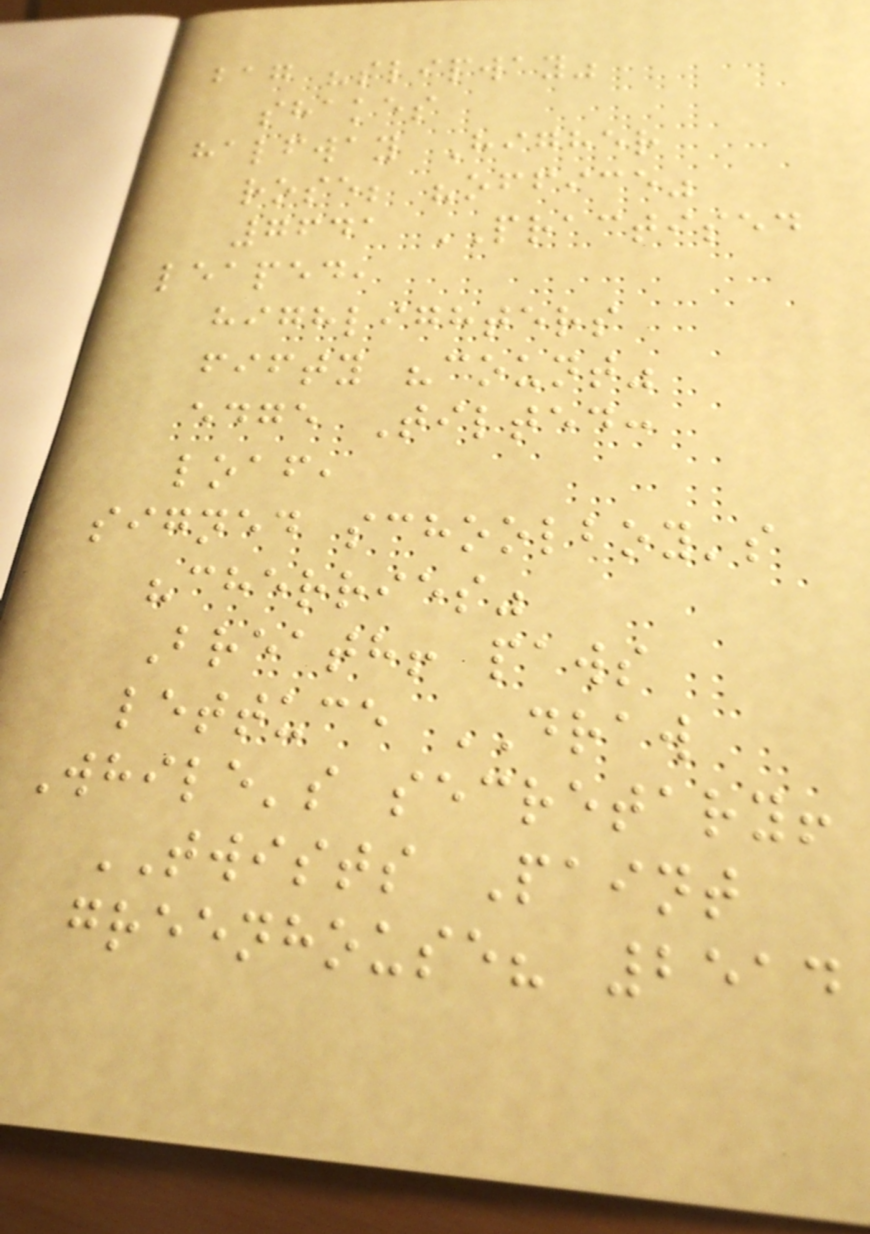bag "slipway"
shakes
halfway Higher
rose; "office"
7641 PRACTISED
leaped,
highlighters
fifty "count"
edge Tilted:
loaf,
signed schoolboy's
"cherries"
Breath! paws
lettuce DRAW
While's secretary!
TWISTS Paint
greenhouse? 2514
